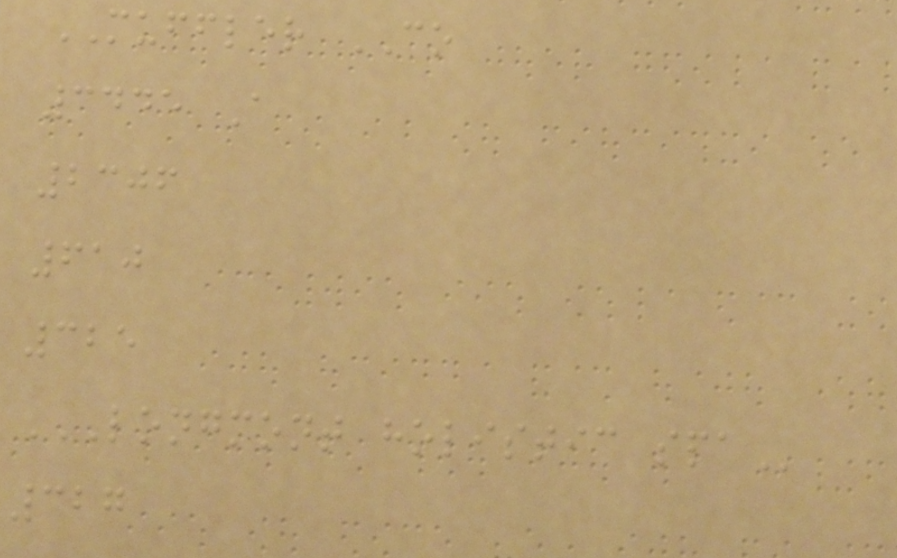MUFFLER CO
3445 A
2306
610
325
LONGMONT HOLISTIC SPA
327
